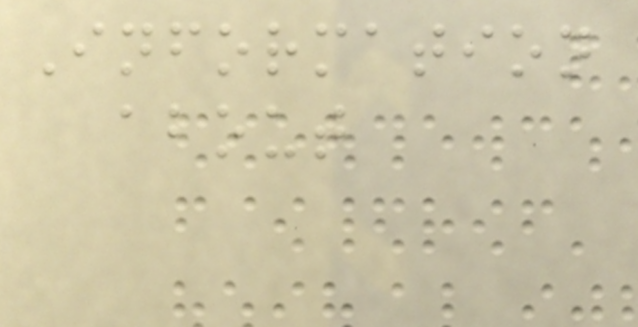Information
about
